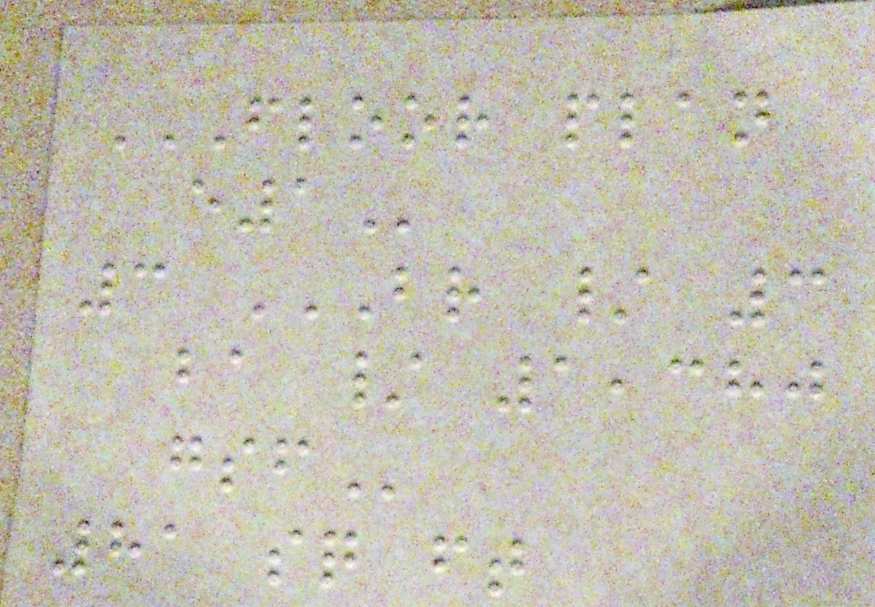FLOOR PLAN
E1
3 BR / 3
BA / 1,380
GSF
81 sq ft
